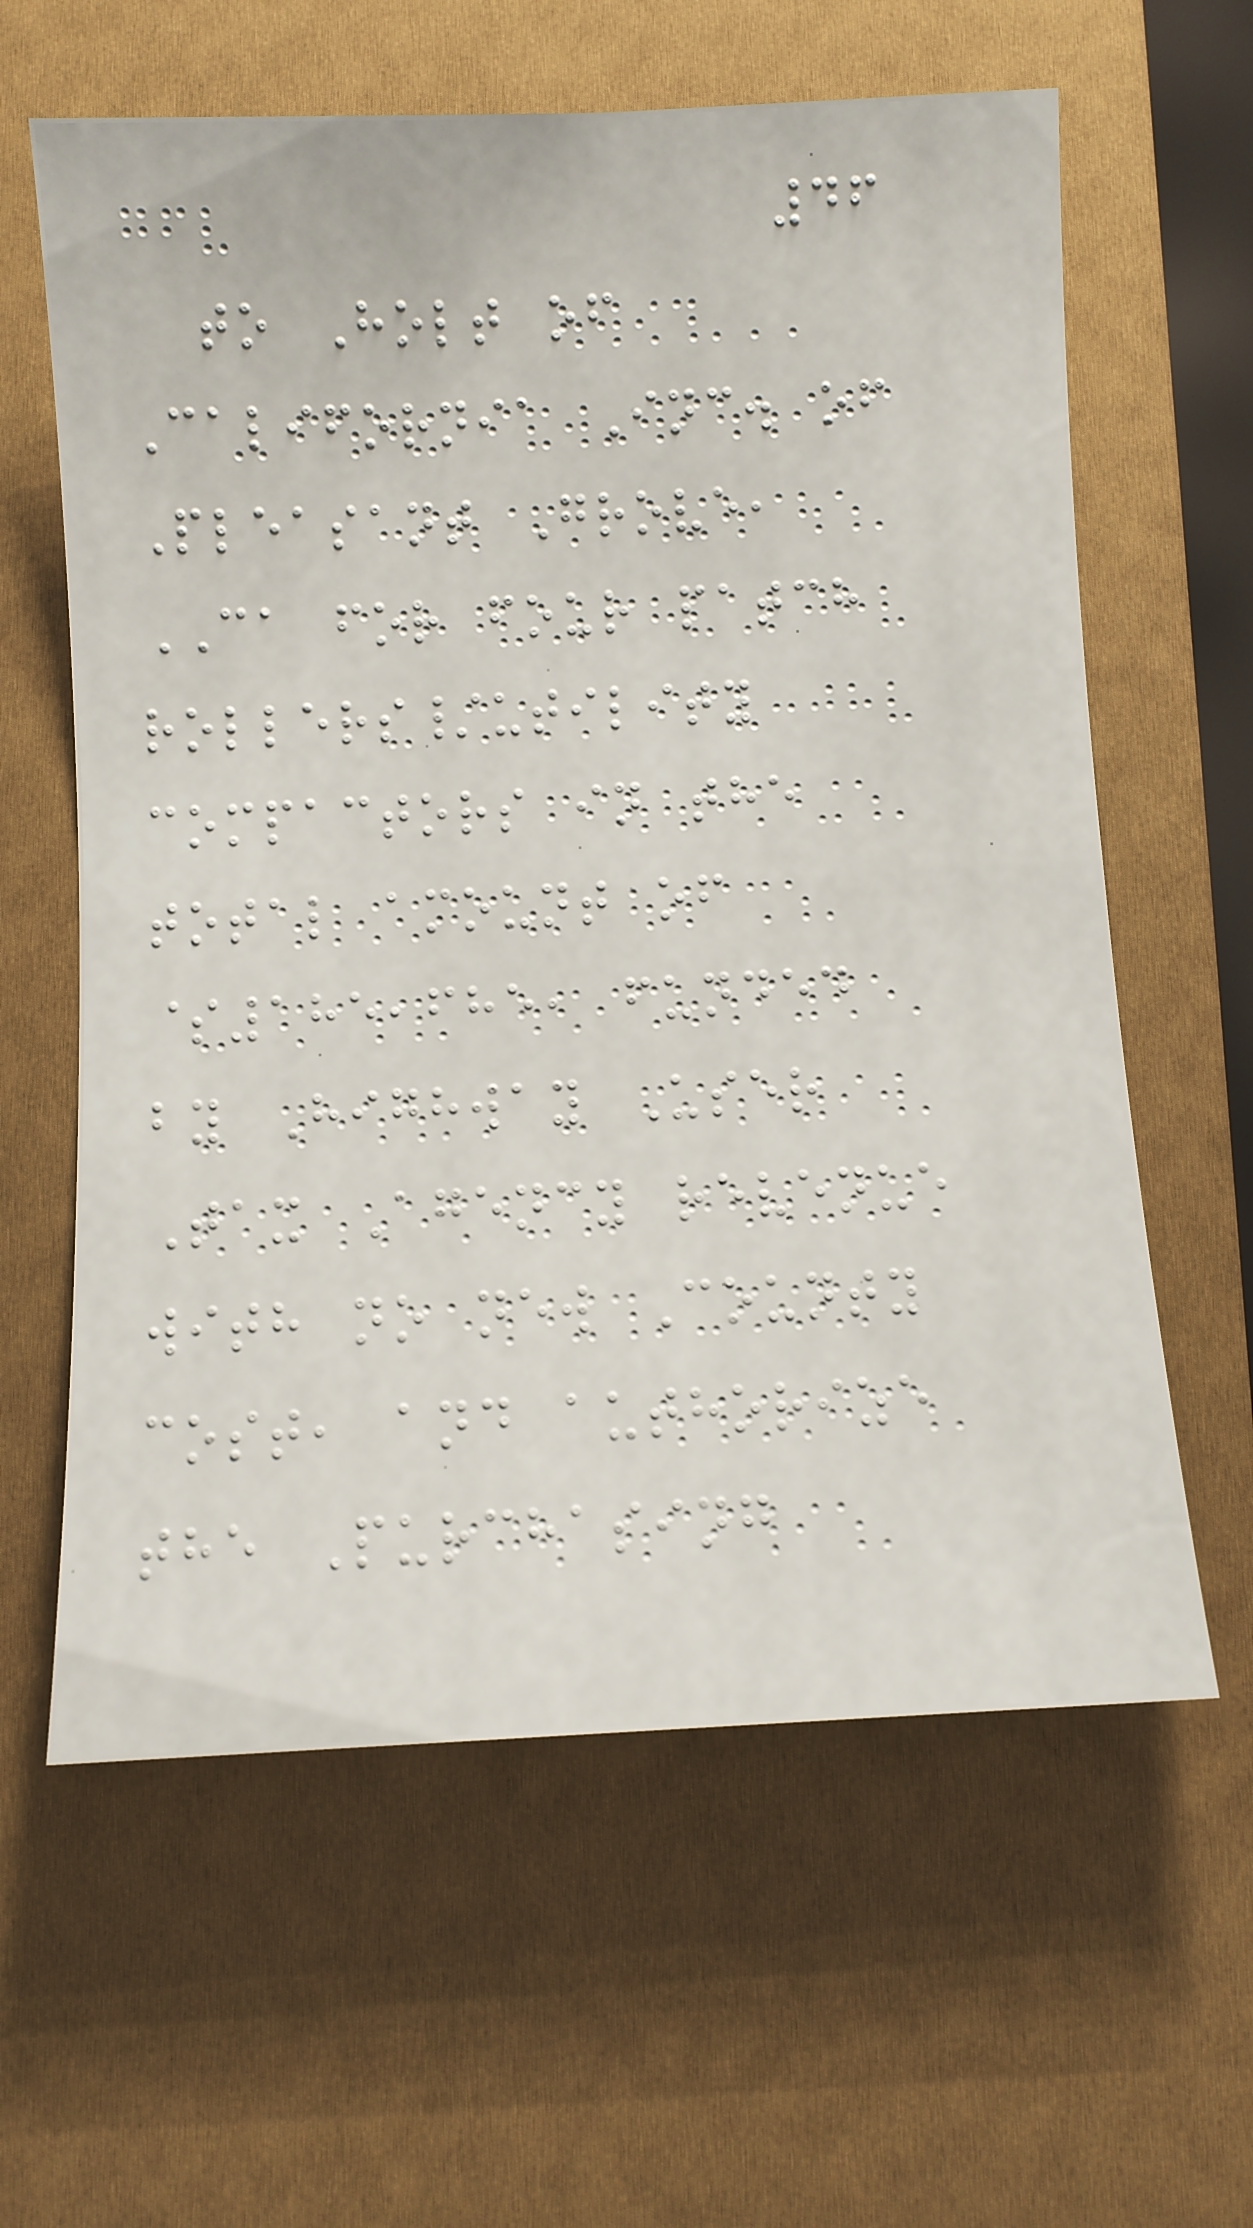46
to Holt of
California Inc. of
Pleasant Grove,
CA for four patch
rollers/utility
compactors in the
total amount of
$185,685, funded
by Highway User
Tax Agency revenue
with no new County
cost, and authorize
the Purchasing
